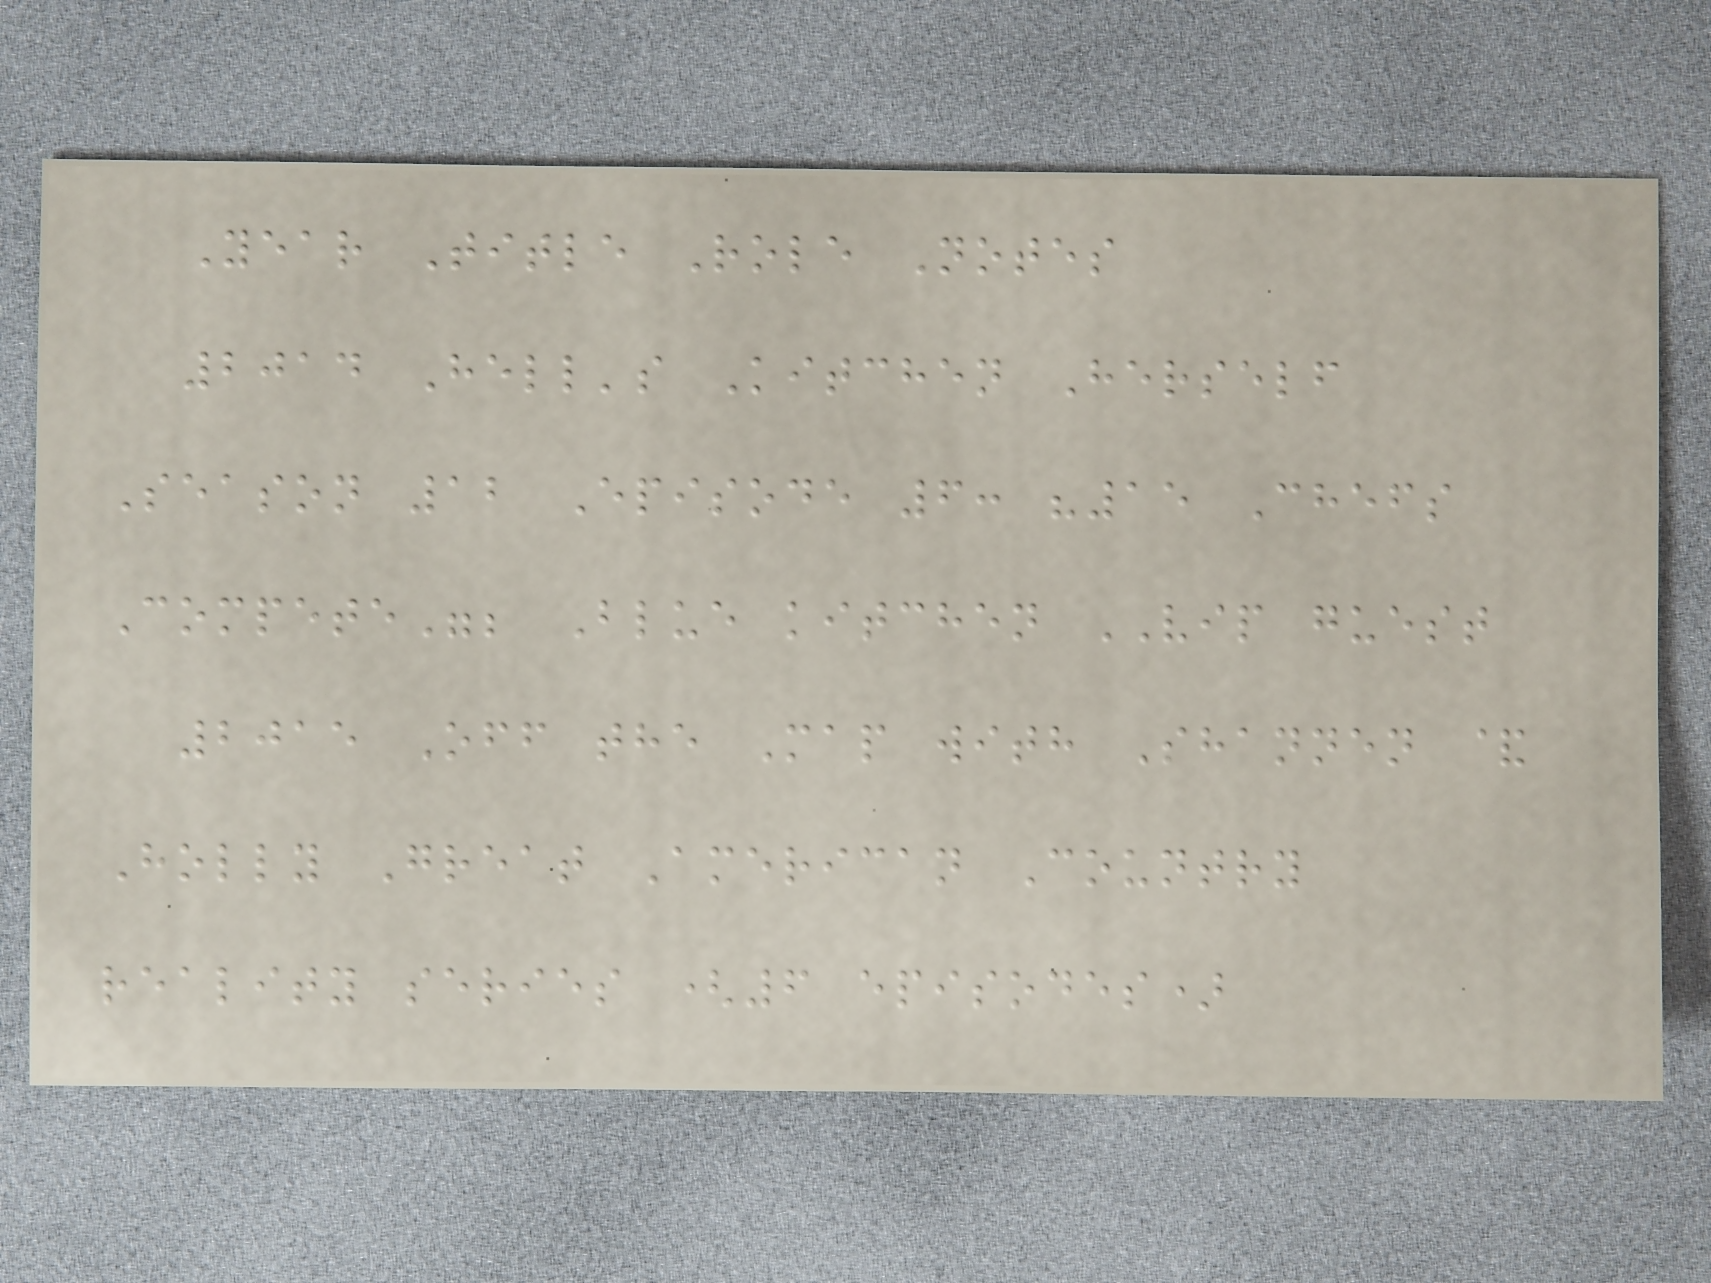Year Title Role Notes
2014 Hell's Kitchen Herself
Season 12 Episode 6: "15 Chefs
Compete"; Blue kitchen VIP guest
2015 Off the Map with Shannen &
Holly Great American Country
reality series (6 episodes)
